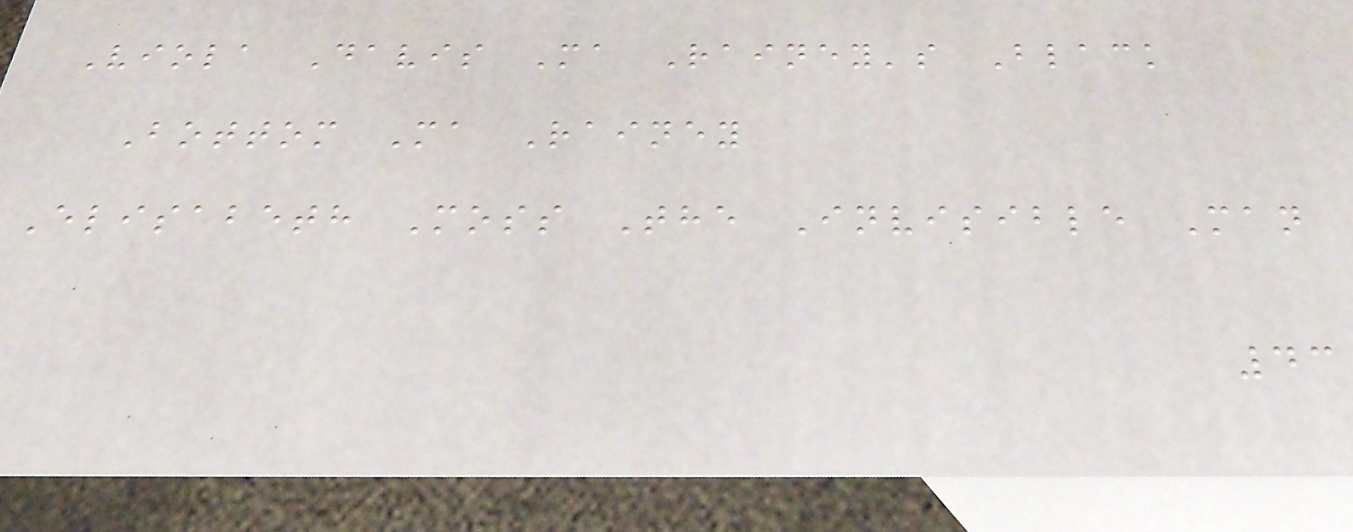Viola Davis Ma Rainey's Black
Bottom Ma Rainey
Elisabeth Moss The Invisible Man
43
